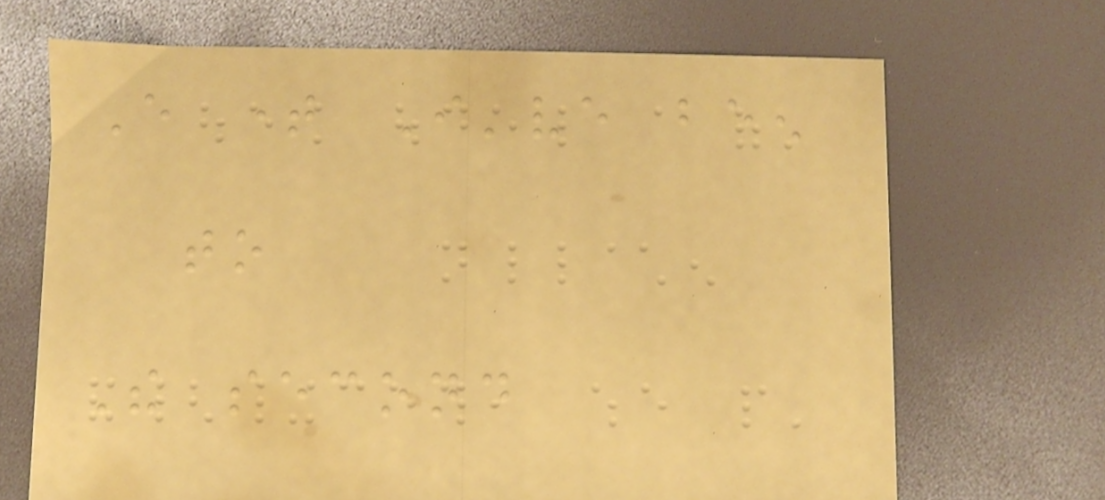Every time I've been
to
The second
